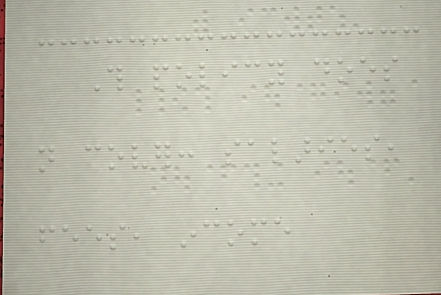This policy does
not cover: salaries,
fees, income
